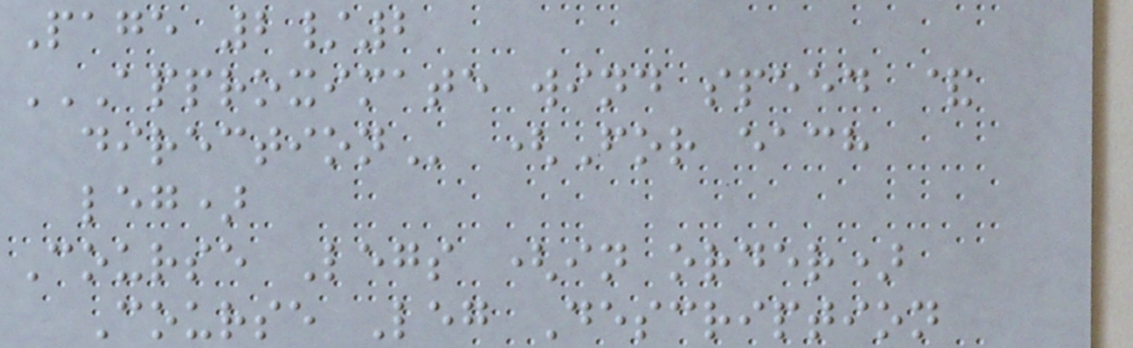Page 2/2
APPROXIMATE WIND SPEED &
DIRECTION (For each
leg)
Course Legs (in order)
Course Leg Description
